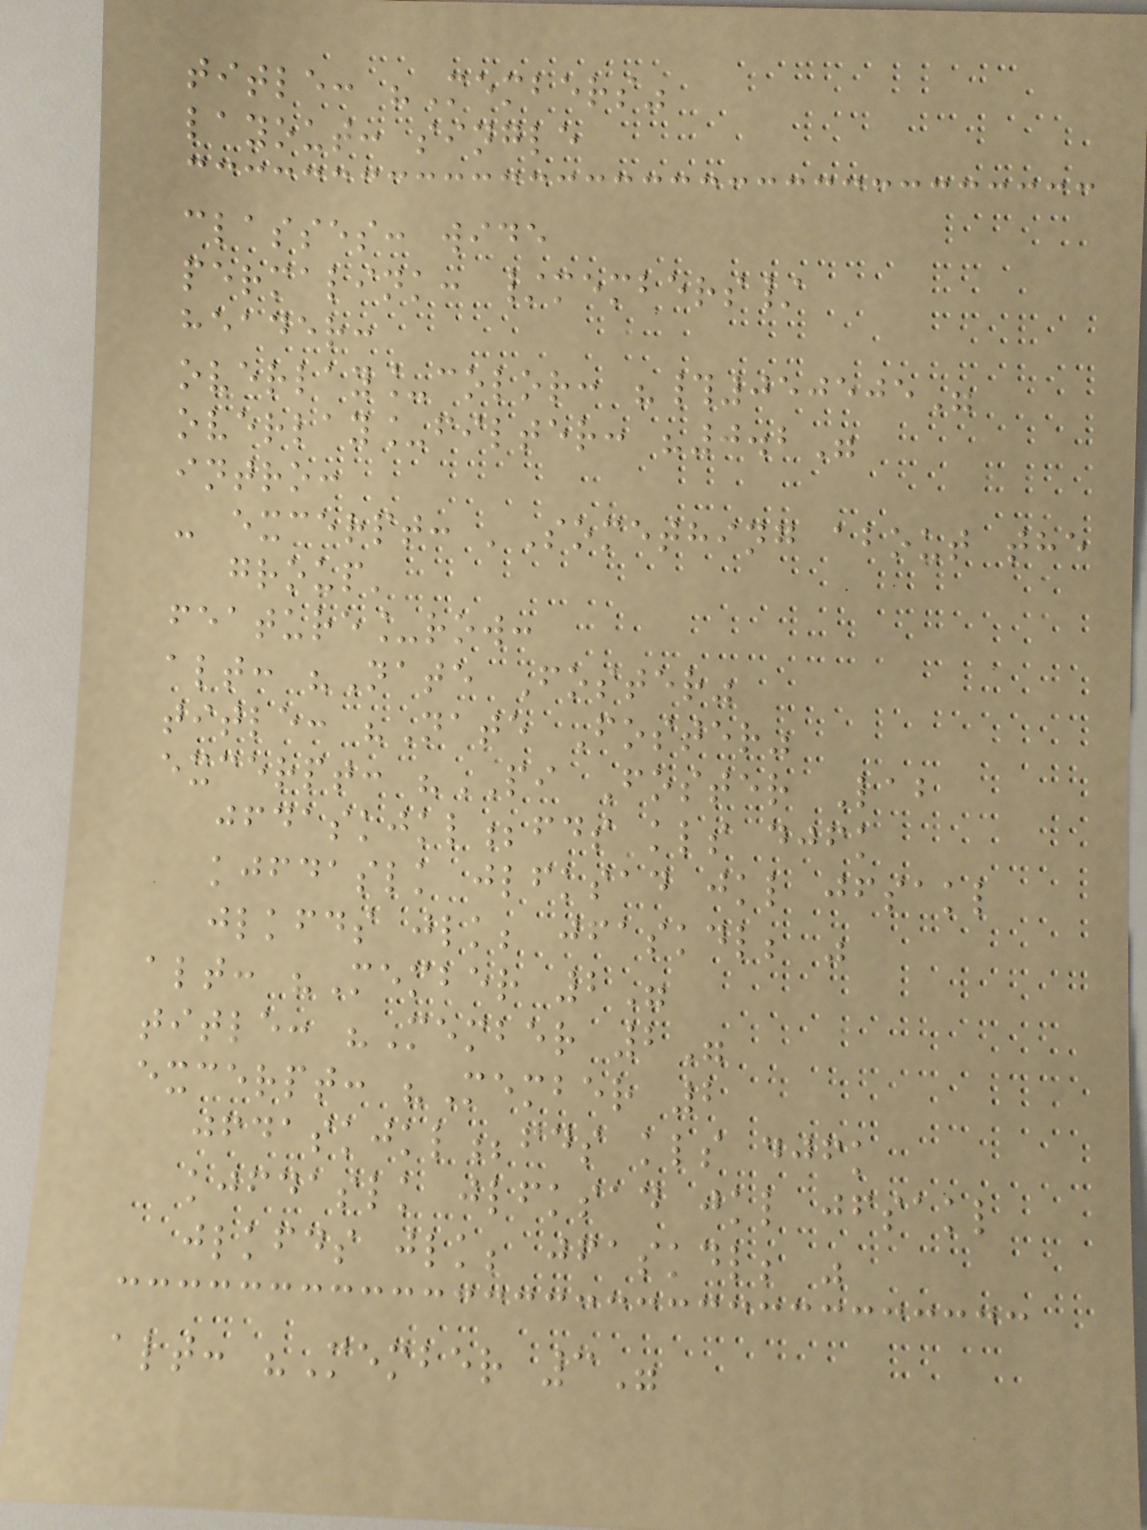title: "Members"
layout: single
classes: wide
permalink: /members/
header:
overlay_color: "#050505"
overlay_filter: "0.2"
intro:
- excerpt: 'Something about the
group'
feature_row:
alt: "Nate Foster"
title: "Nate Foster"
excerpt: "PI Foster Lab
jfdaskjkl;fds kls djfk
kjfdaslk jlfksad jkl jfsakl
jlkfds jlk; jfaskdl; "
alt: "Member 2"
title: "Member 2"
excerpt: "Member 2
jfdaskjkl;fds kls djfk
kjfdaslk jlfksad jkl jfsakl
jlkfds jlk; jfaskdl; "
alt: "Member 3"
